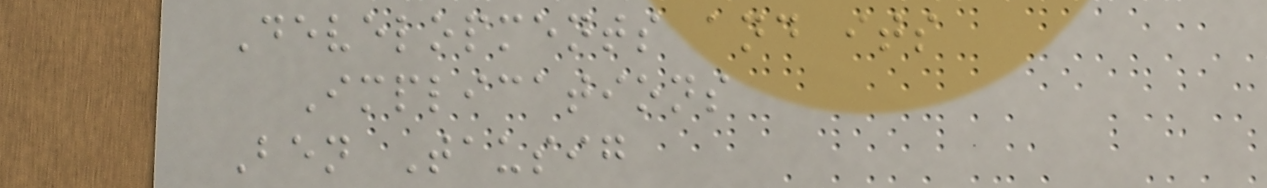Developments and its
Implications
Ben Tausig
